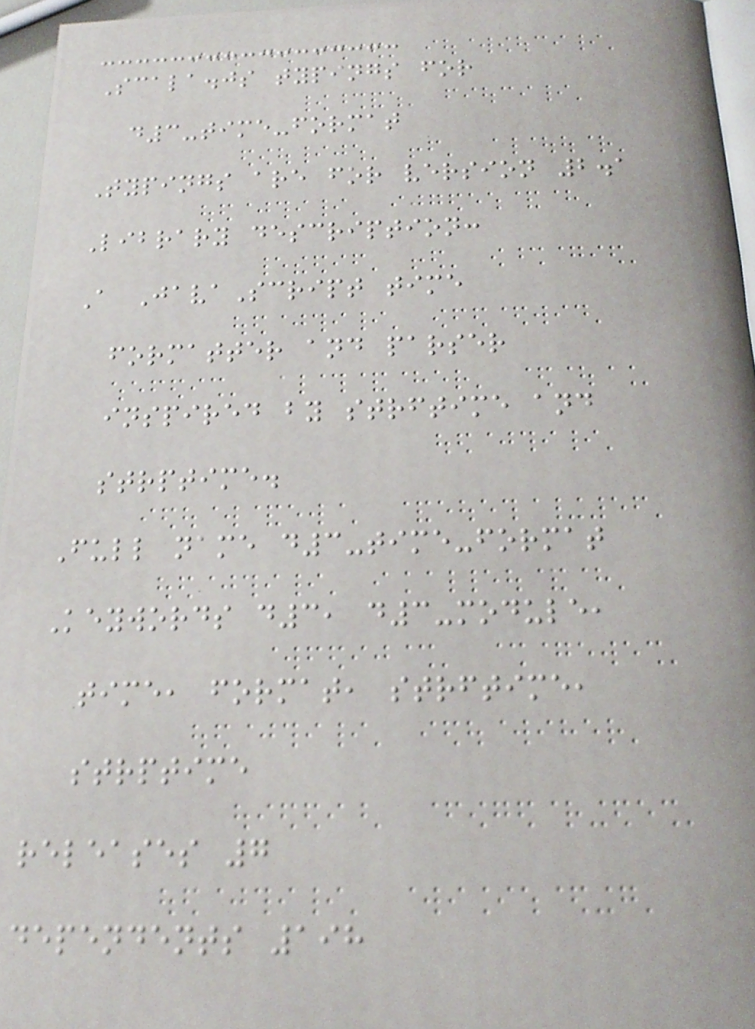Scala.js typings for
d3-time-format
Typings are for version 2.1
Library description:
A JavaScript time
formatter and parser
inspired by strftime and
strptime.
Full name d3-time-format
Keywords d3, d3-module,
time, format, strftime,
strptime
releases 7
dependents 198
